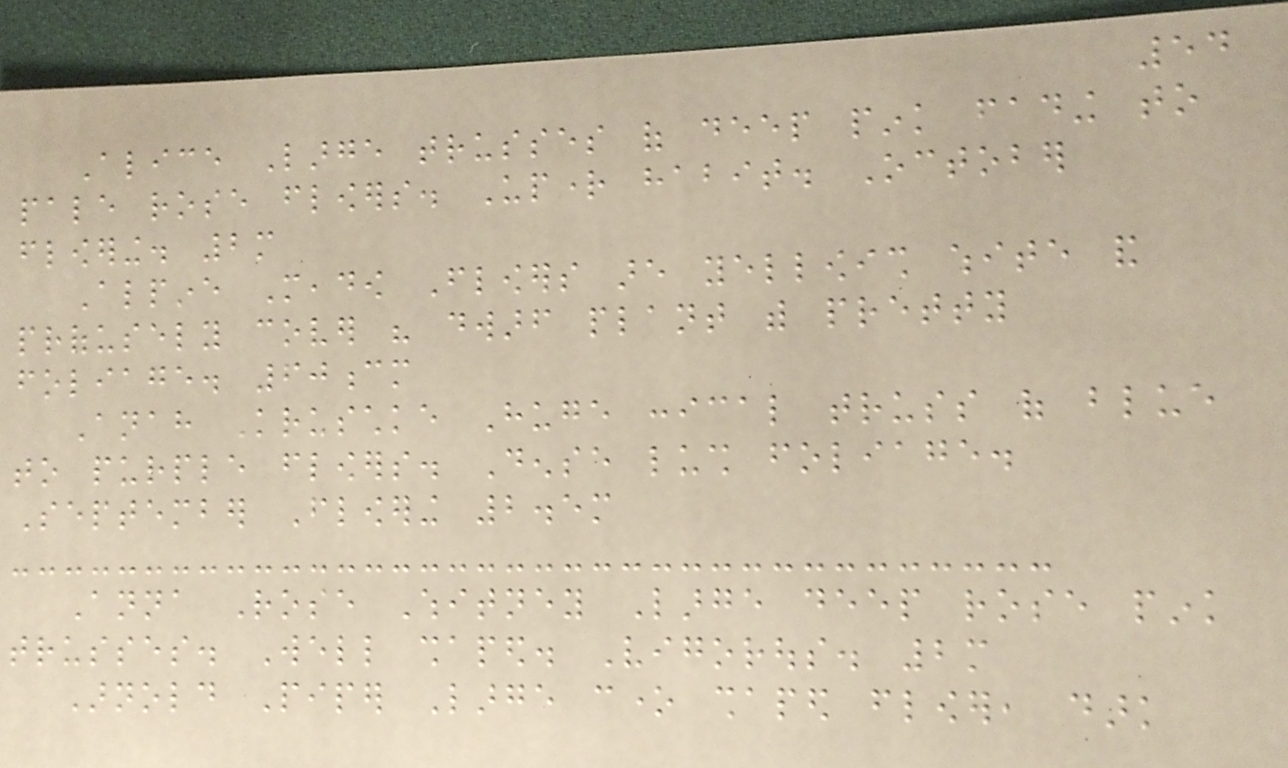54
Alice Large trusses of deep pink fading to
pale rose flowers. Upright habit. October
flowering. 2m
Alpine Meadow Flowers are yellowish white and
profusely cover his dwarf plant with pretty
foliage. 60cm
Anah Kruschke Huge conical truss of blue
to purple flowers. Dense lush foliage.
September Flowering 2.5m
Anna Rose Whitney Large deep rose pink
trusses. Well shaped. Vigorous. 2m
Arnold Piper Large cone shaped flower, dark
